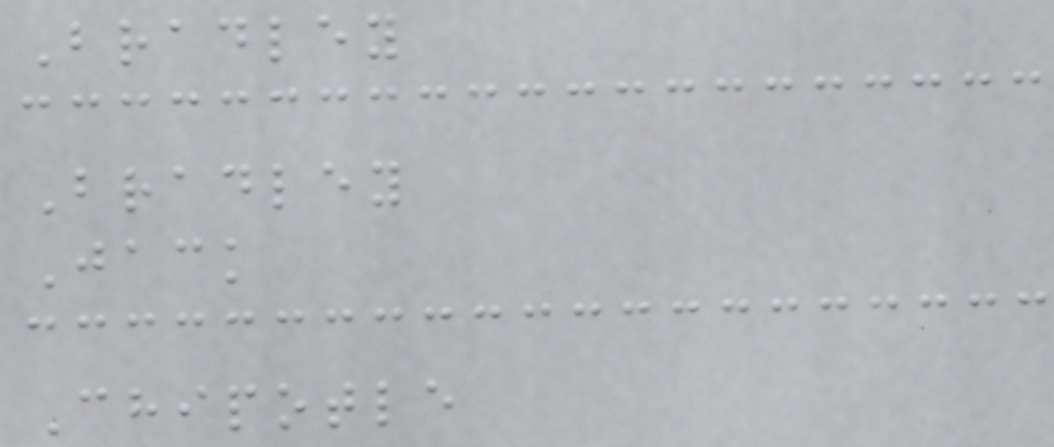Bradley
Bradley
Jack
Chipotle
